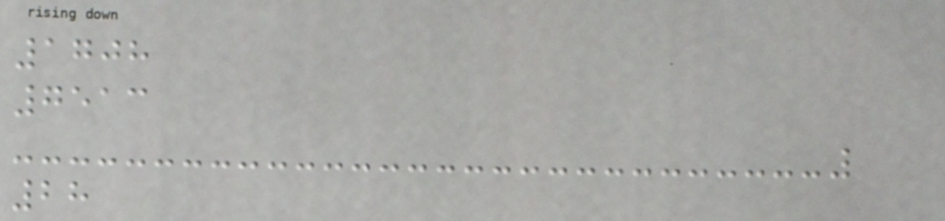1708
7513
28
